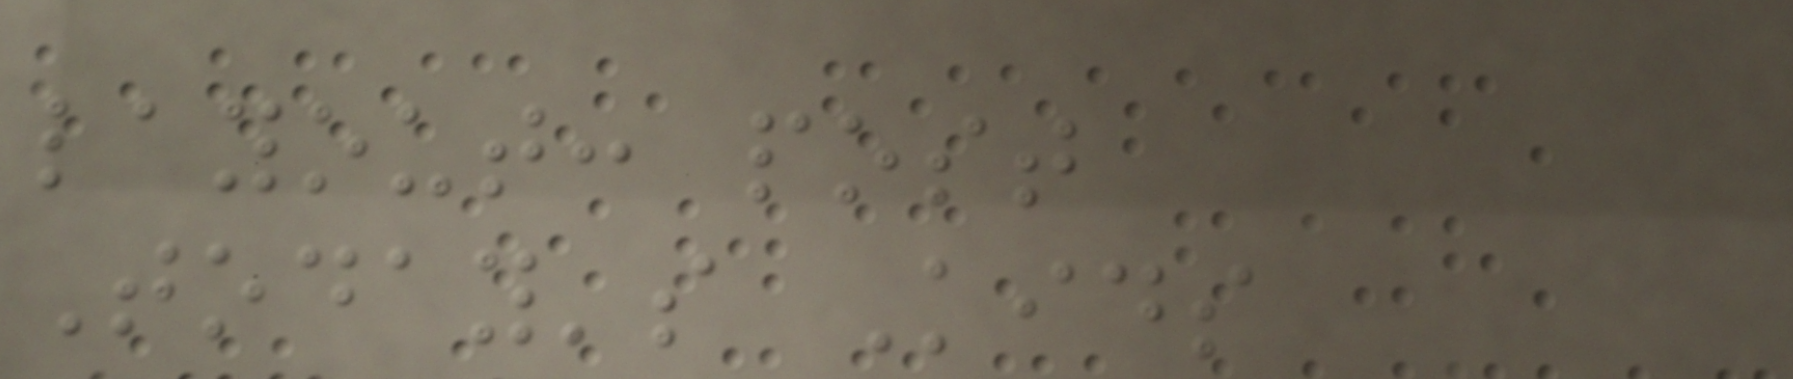layout: post
Today's Kids
